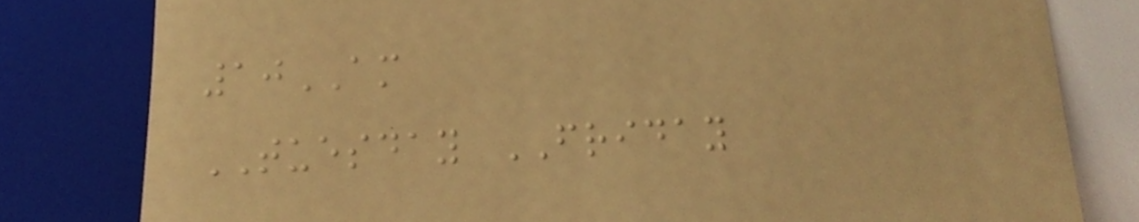10AM
TUESDAY FRIDAY
